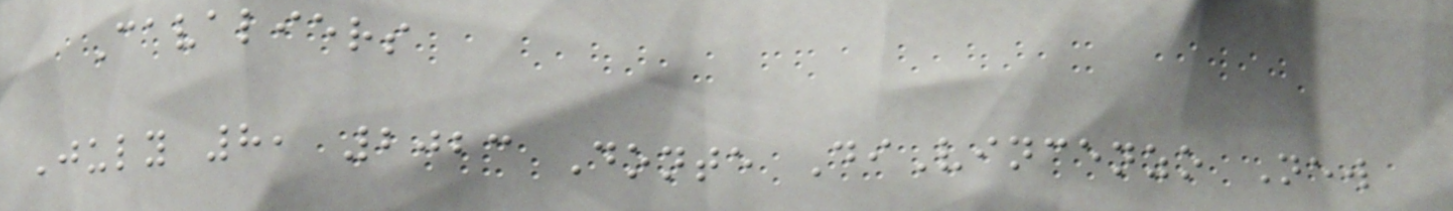Cavaliers
July 8, 2023 Donte DiVincenzo New
